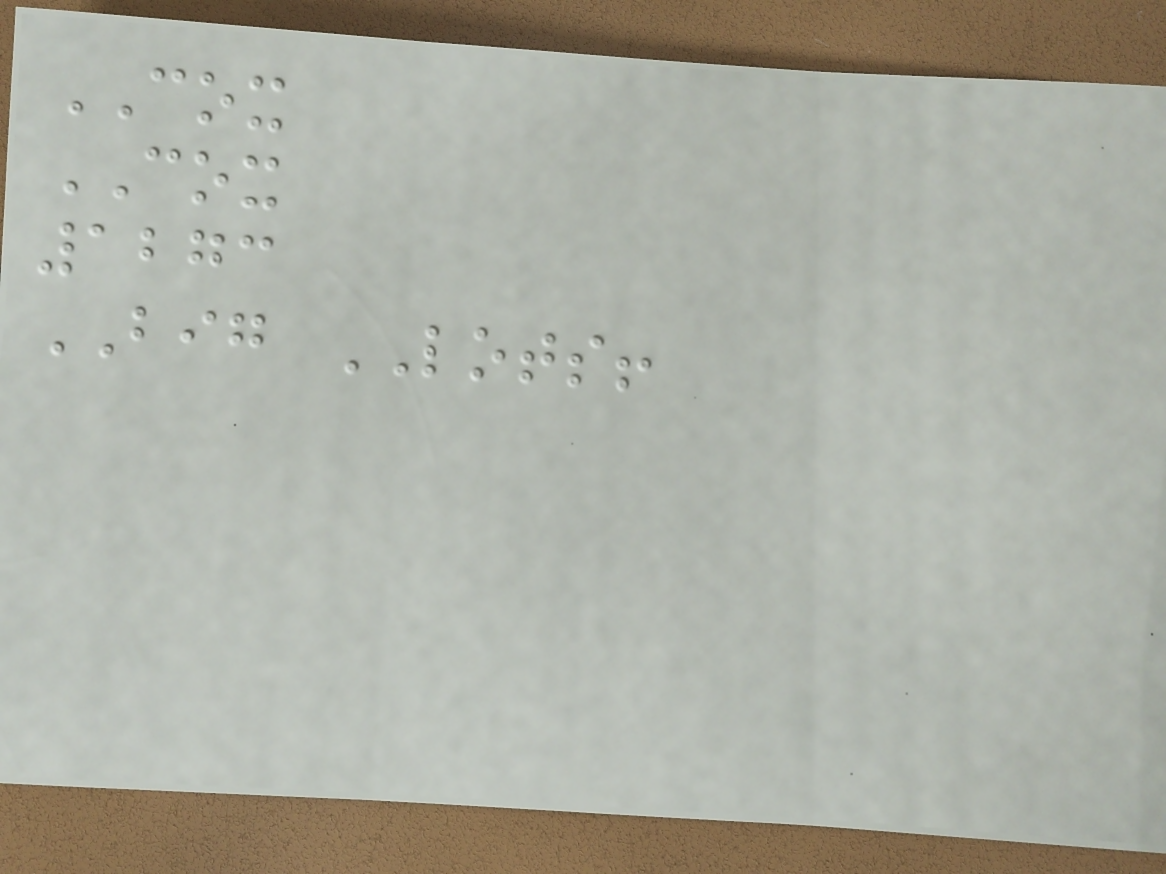COX
COX
1273
BIG LOTS!
